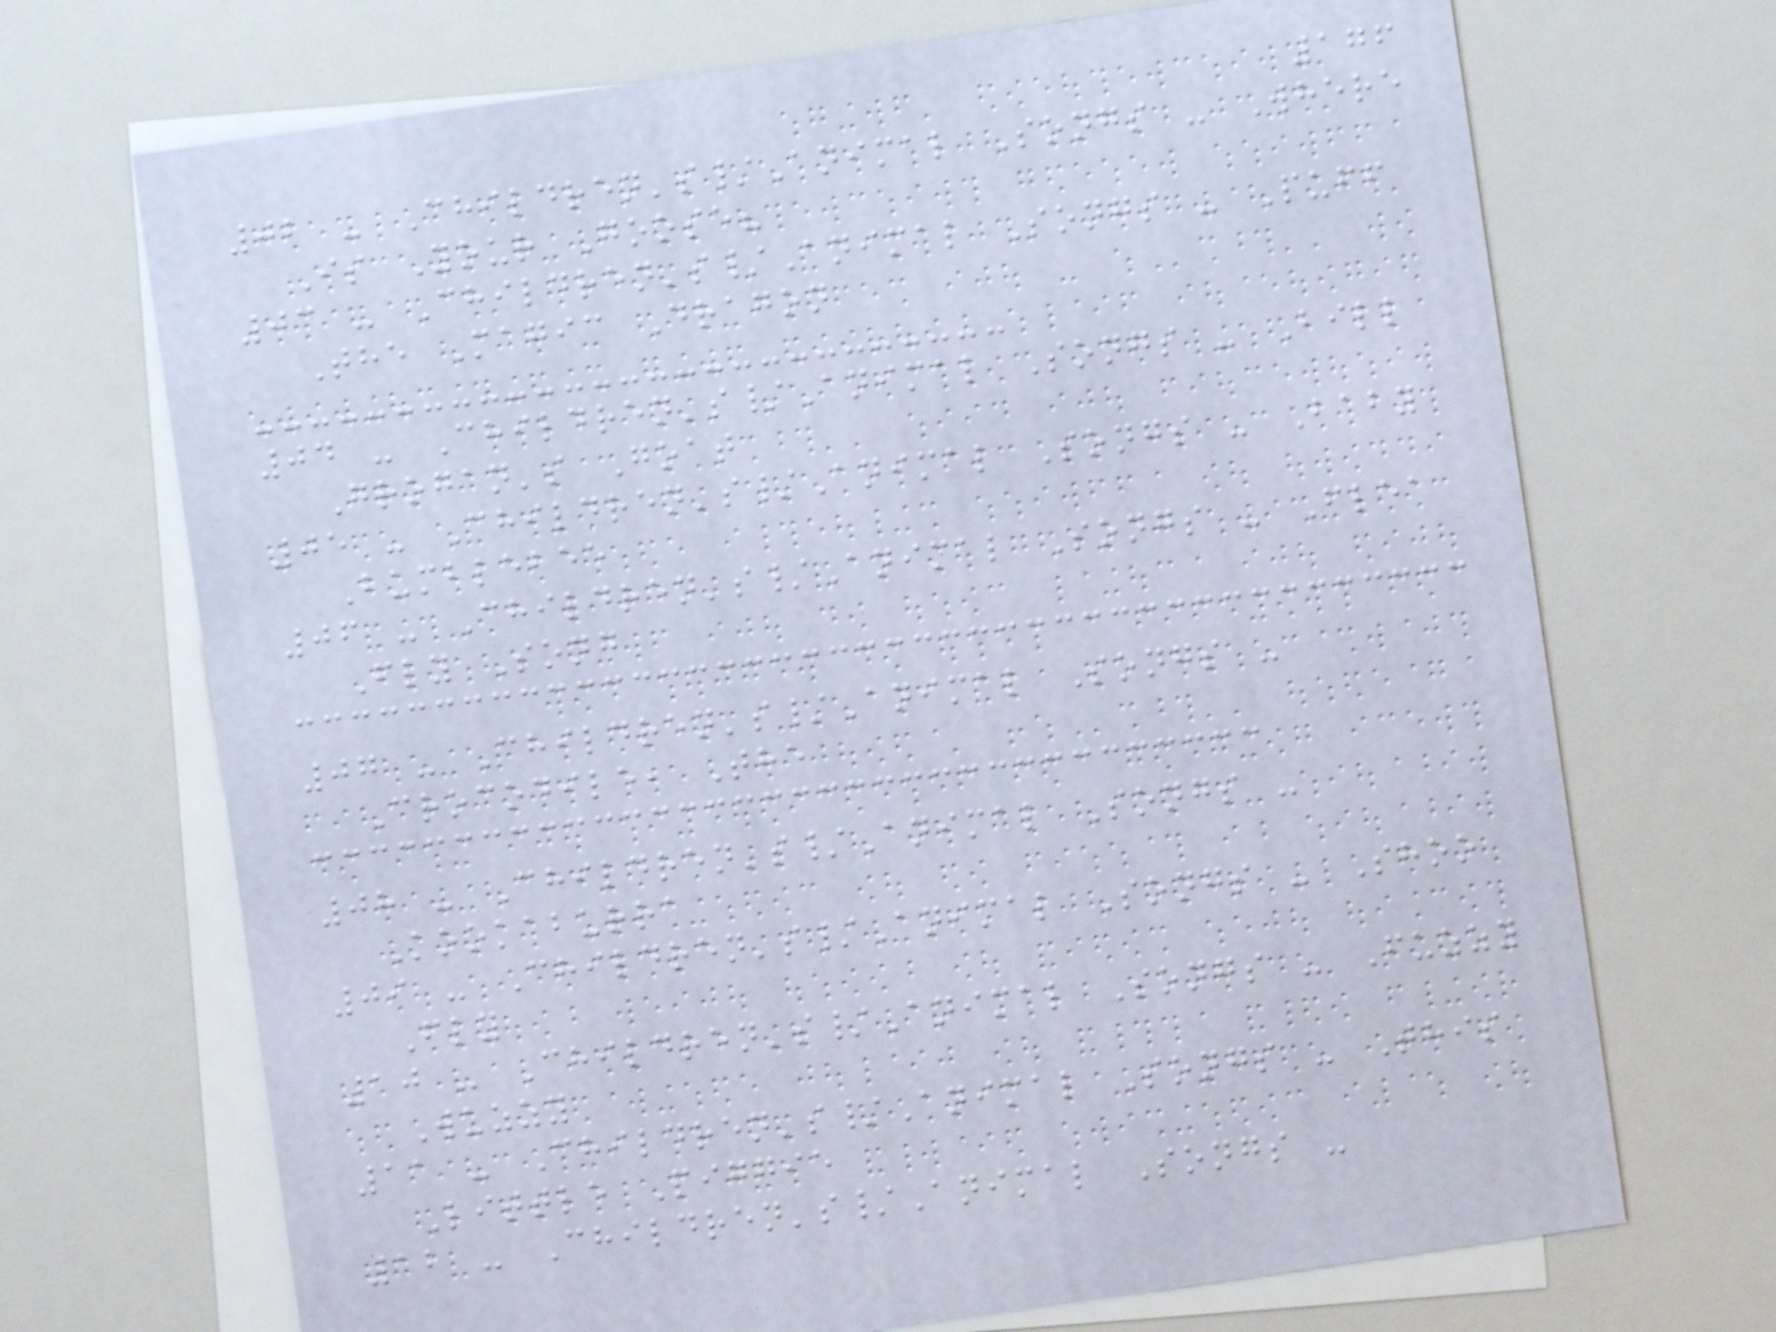176
02 - Children's/Animal Songs - Where
Is Your Goose?
03 - Children's/Animal Songs - Puff
The Magic Dragon
04 - Children's/Animal Songs - Bill
Grogan's Goat
05 - Children's/Animal Songs - Baby
Bumblebee
06 - Children's/Animal Songs - Flea
Fly Song
07 - Children's/Animal Songs -
Crocodile, The
08 - Children's/Animal Songs -
Kookaburra
09 - Children's/Animal Songs - Shoo
Fly
10 - Children's/Animal Songs - Fuzzy
Wuzzy
11 - Children's/Animal Songs - This
Little Piggie
12 - Children's/Animal Songs -
